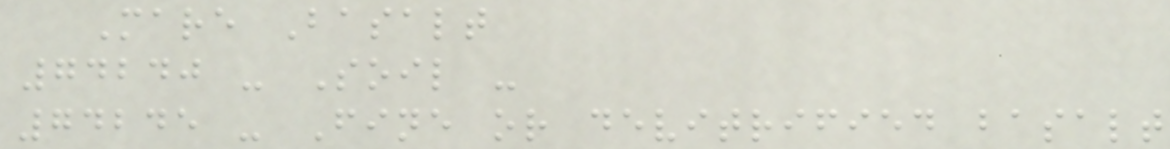Mare Basalt
74240 - Soil -
74245 - Fine or devitrified basalt
